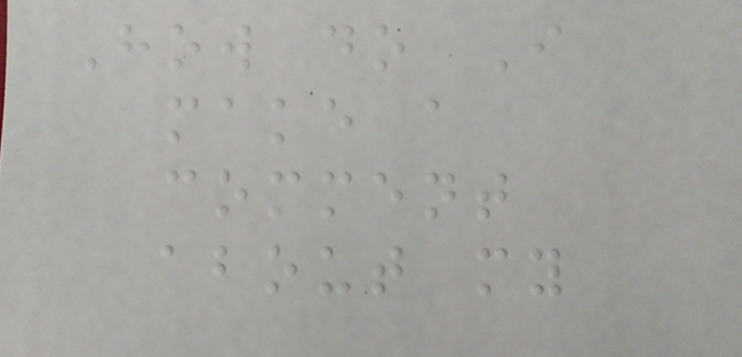How do I
make a
comment
about my
